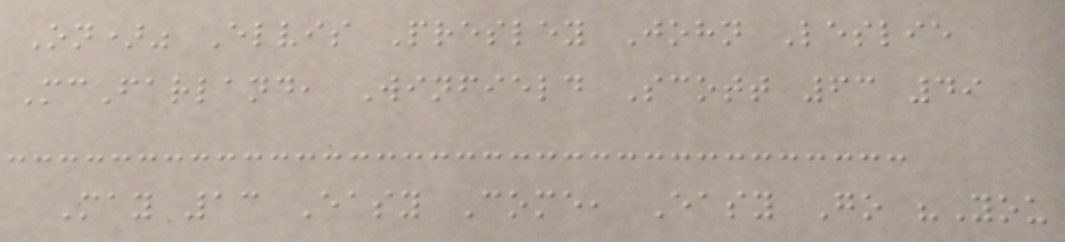On)" Elvis Presley John Leslie
McFarland, Winfield Scott 63 49
May 13 Easy Come, Easy Go "You
